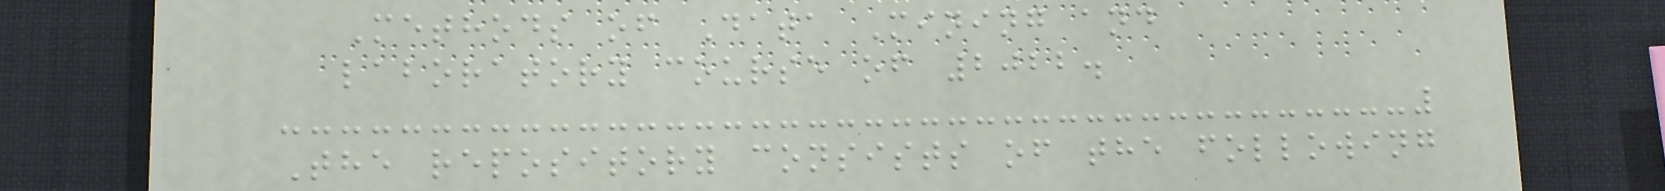Methods of Data Mining and
laboratory course of 2022.
The repository consists of the following
